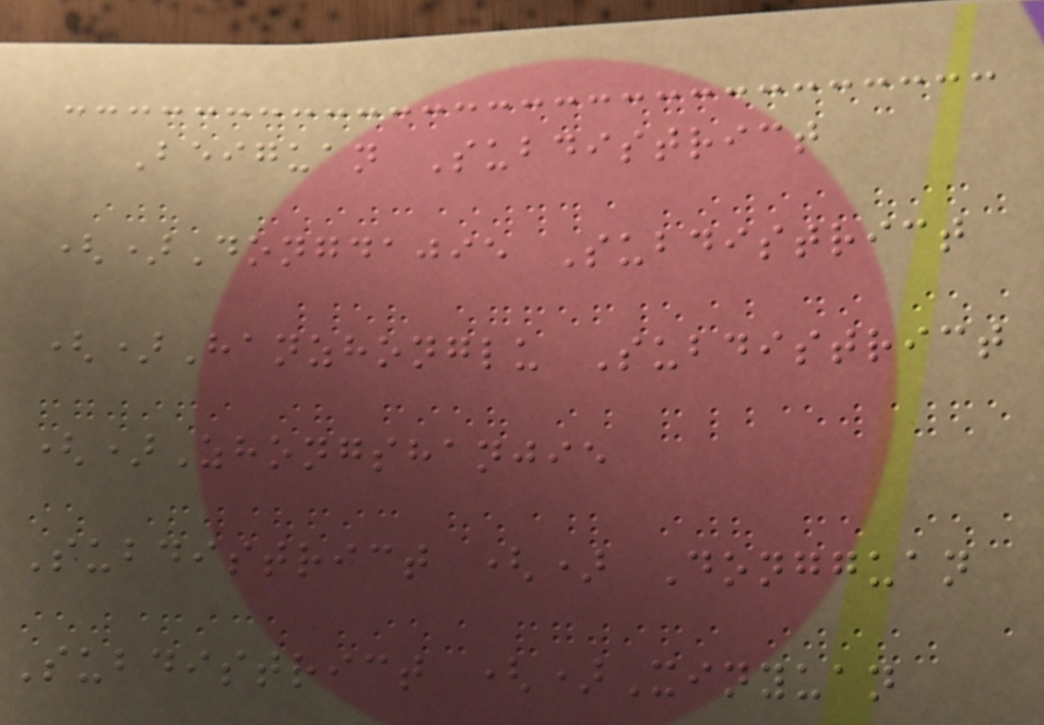Beiguan Subdistrict
()Dongdajie Subdistrict
()Hanzhonglu Subdistrict
()Zhongshanjie
Subdistrict () Dongguan
Subdistrict ()Xinyuan
